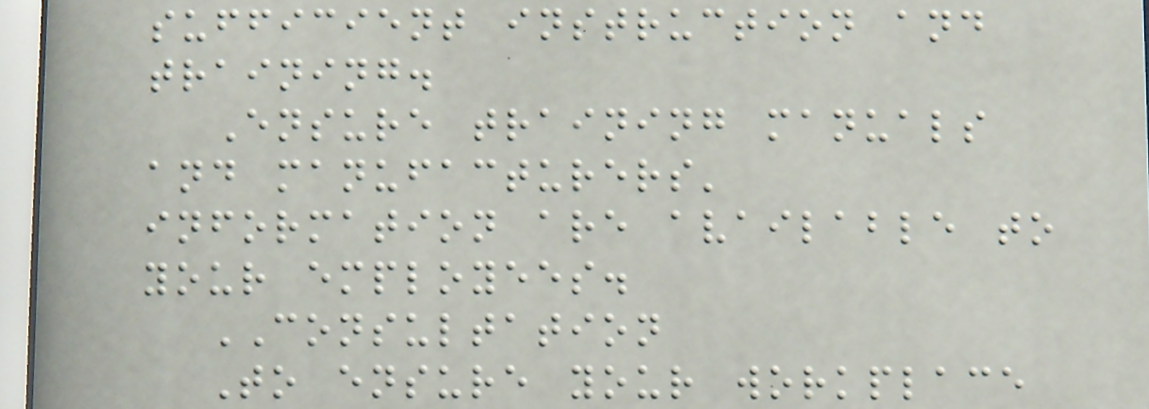sufficient instruction and
training.
Ensure training manuals
and manufacturers'
information are available to
your employees.
CONSULTATION
To ensure your workplace
